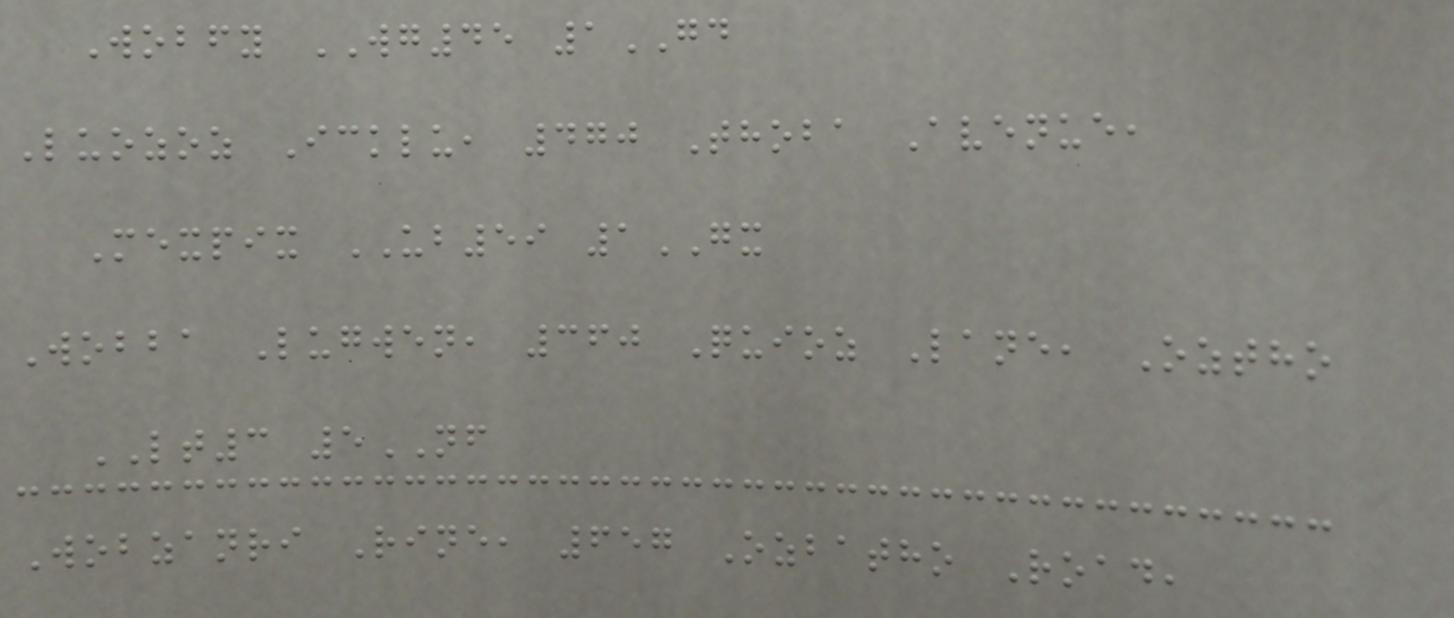Wobfy WG45 1GD
Luozoz Icklu, 470 Thoba Avenue,
Mexpix UB59 1GX
Wobba Lugwen, 360 Quioz Lane, Oztho
LT3 5NF
Wobzanri Rine, 657 Ozbatho Road,
